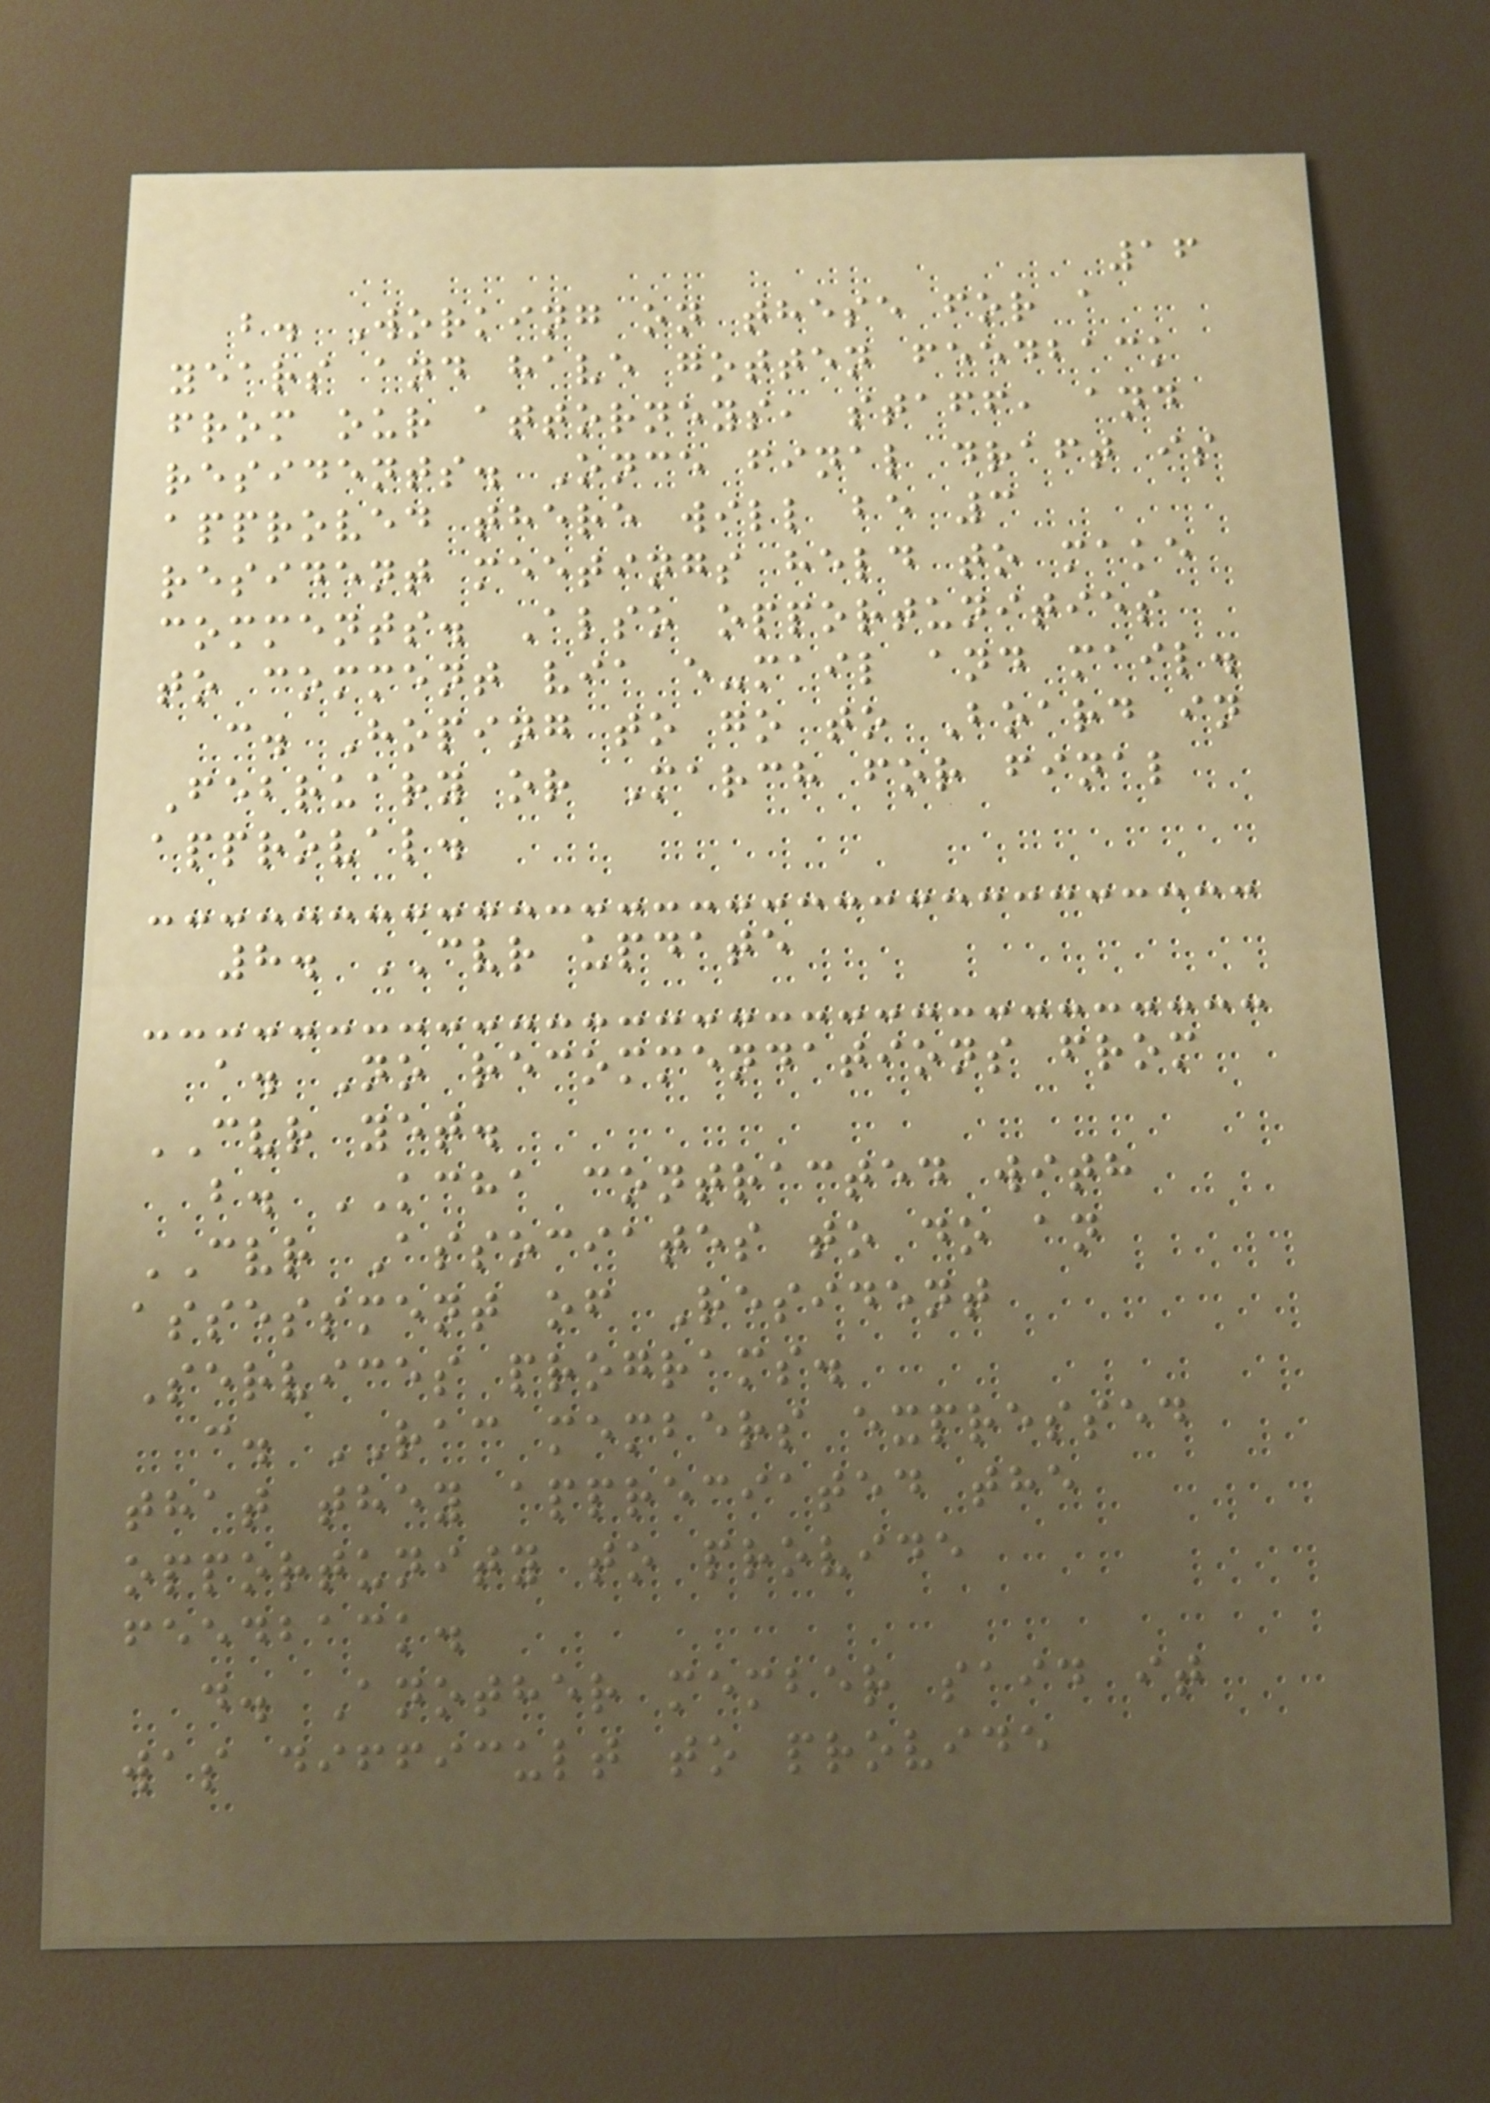16
b. Working on these for a
years and have gotten feedback
from our attorneys, staff, and
residents. Once final draft is
approved there will be 3
resident meetings held to make
comments. Also opportunities
to comment via e-mail and mail.
c. Hoping to go to Board in
February or March for final
approval.
8. CVR update
a. No recommendations from
CVR yet.
b. KCHA contracted with
CVR Associates to do an
assessment of Resident
Services programs.
c. RAC members expressed
that they appreciated the
opportunity to provide
feedback.
d. Another member said it
was difficult to provide
